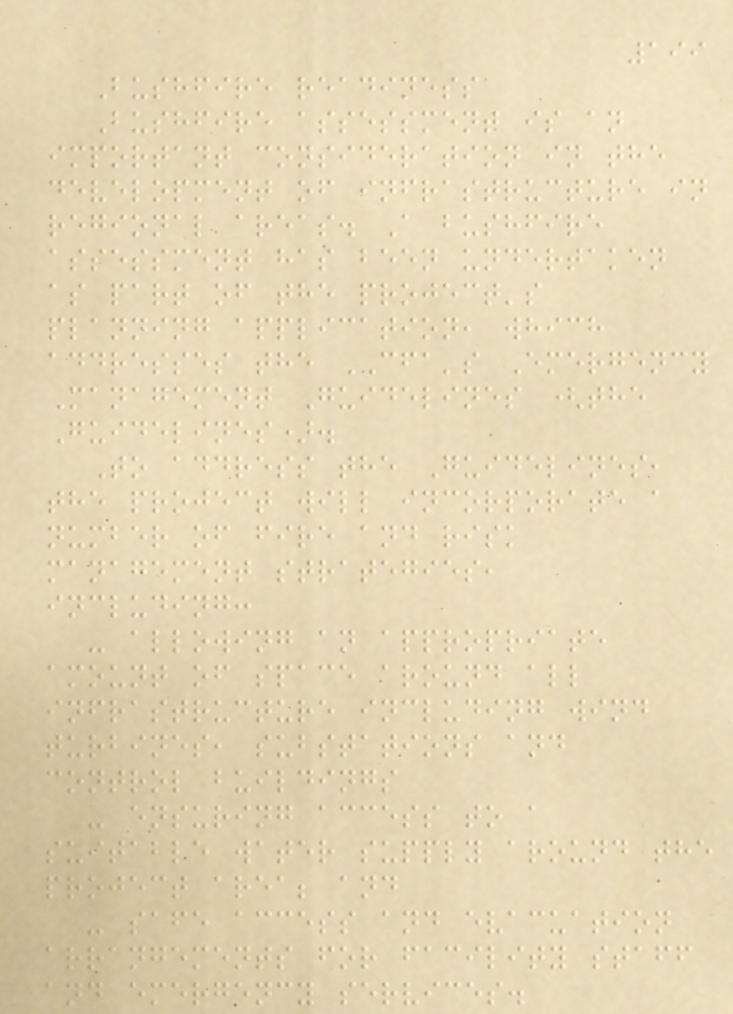199
Bushfire readiness
Bushfire assessment is an
important consideration in the
development of infrastructure in
regional areas. A bushfire
assessment has been undertaken
as part of the project's
planning application, which
addresses the CFA's Emergency
Management Guidelines (the
Guidelines).
To address the Guidelines,
the project will incorporate a
number of fire and risk
management strategies,
including:
- allowing an appropriate
amount of space around all
infrastructure including wind
turbines, substations and
control buildings
- ensuring access to a
suitable water supply around the
project area; and
- safe access and evacuation
arrangements for facility staff
and emergency services.
